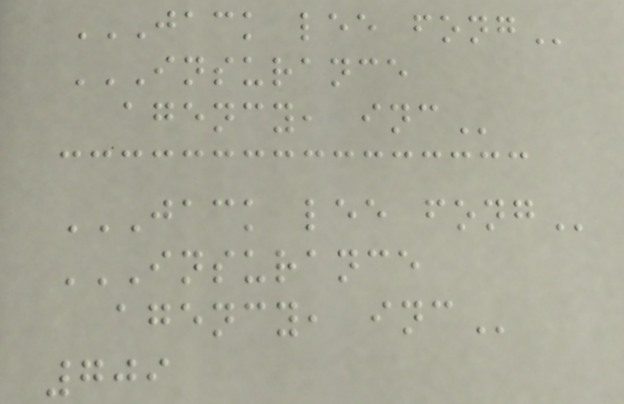JACK LEE FONG
INSURANCE
AGENCY, INC
JACK LEE FONG
INSURANCE
AGENCY, INC
709
